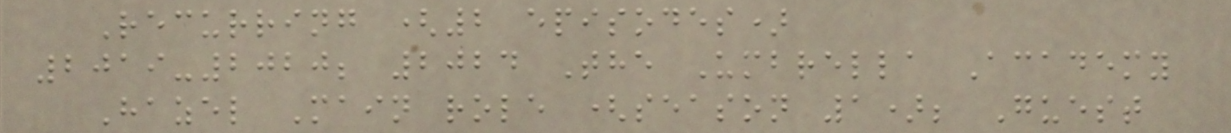Recurring (2 episodes)
2019-2020; 2024 The Umbrella Academy
Hazel Main role (season 1); Guest
